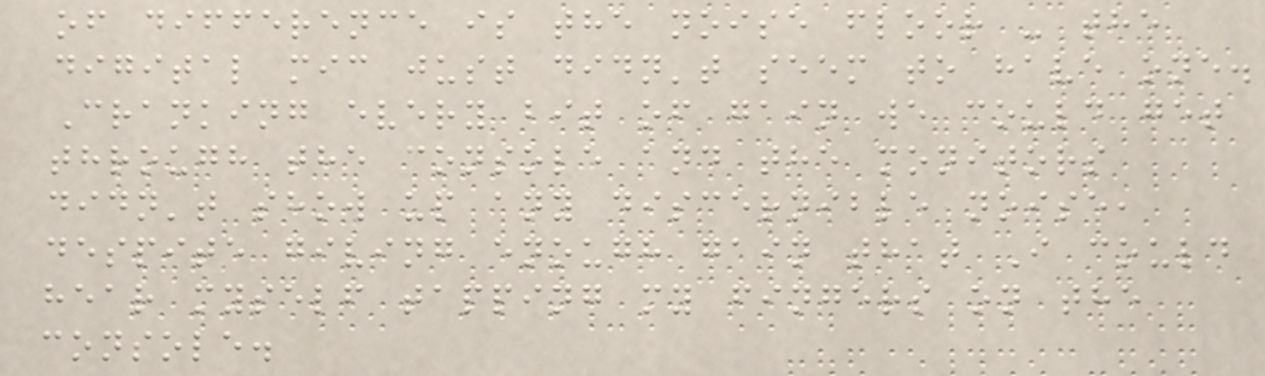of difference is the noise floor - the
digital mic just didn't seem to have one.
Cranking every bit of gain we could get
through the console and the monitors
didn't show up any discernible noise,
despite giving enough gain that I could
hear myself tapping my fingers on the
console.
